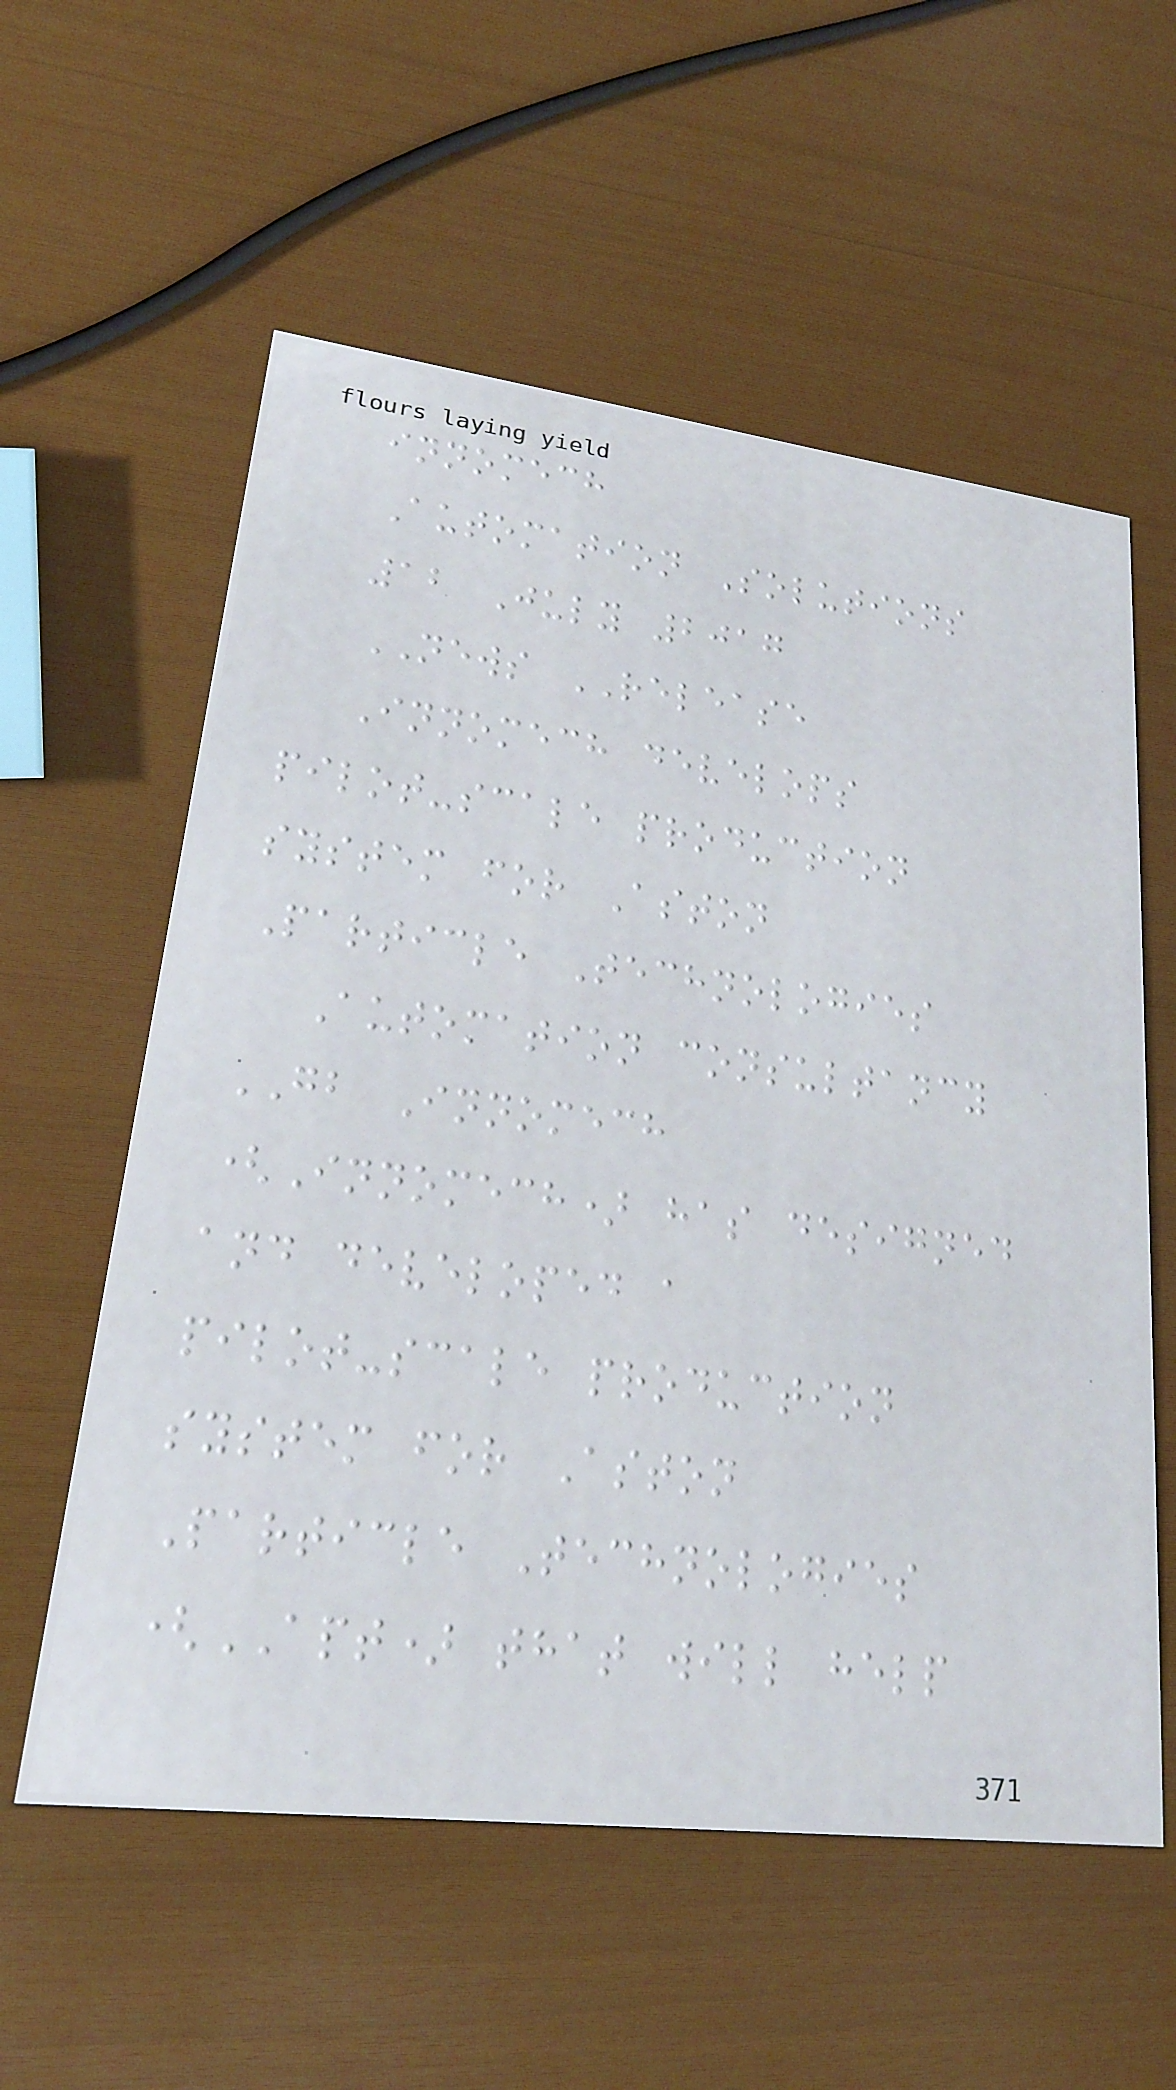innomech
Automation Solutions
12 July 2017
NEWS RELEASE
Innomech develops
pilot-scale production
system for Aston
Particle Technologies
Automation consultancy
GB Innomech
(Innomech) has designed
and developed a
pilot-scale production
system for Aston
Particle Technologies
(APT) that will help
